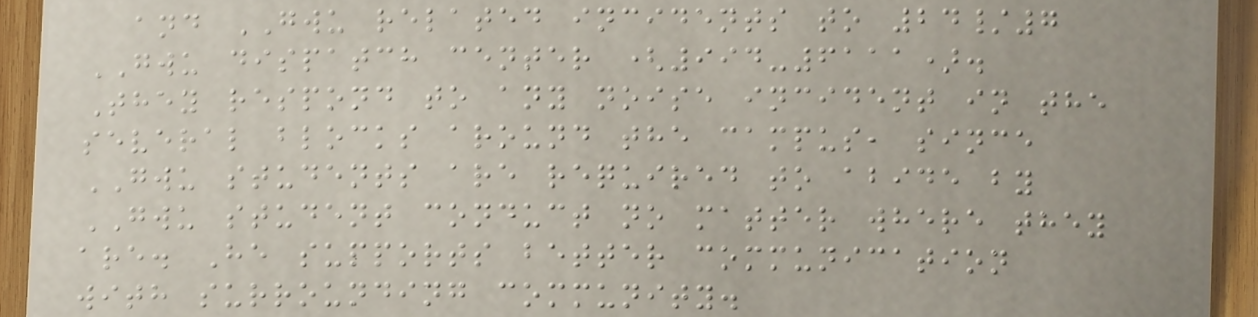and GWU related incidents to 24/7
GWU dispatch center (994-6111).
They respond to any noise incident in the
several blocks around the campus, since
GWU students are required to abide by
GWU student conduct no matter where they
are. He supports better communication
with surrounding community.
